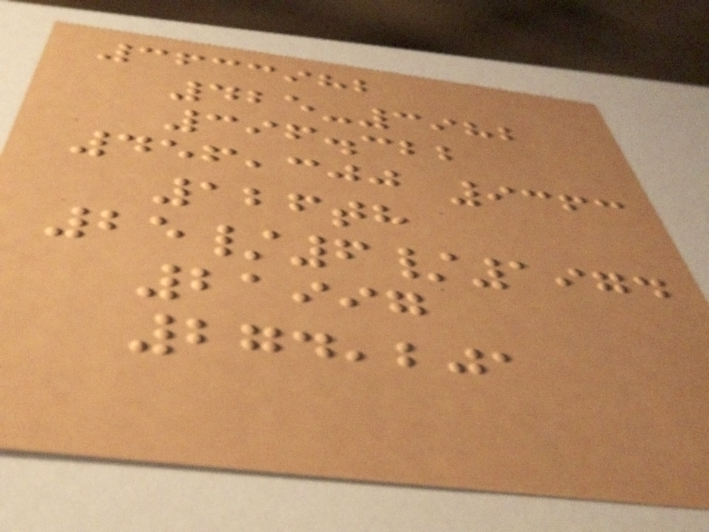3633982
425-3982
396.322
456,300 9363
126th
25/6/1974
21997
274,201
